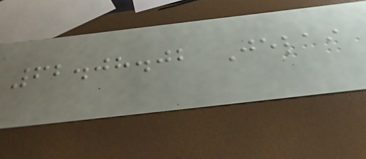62.08.02 Jelai
